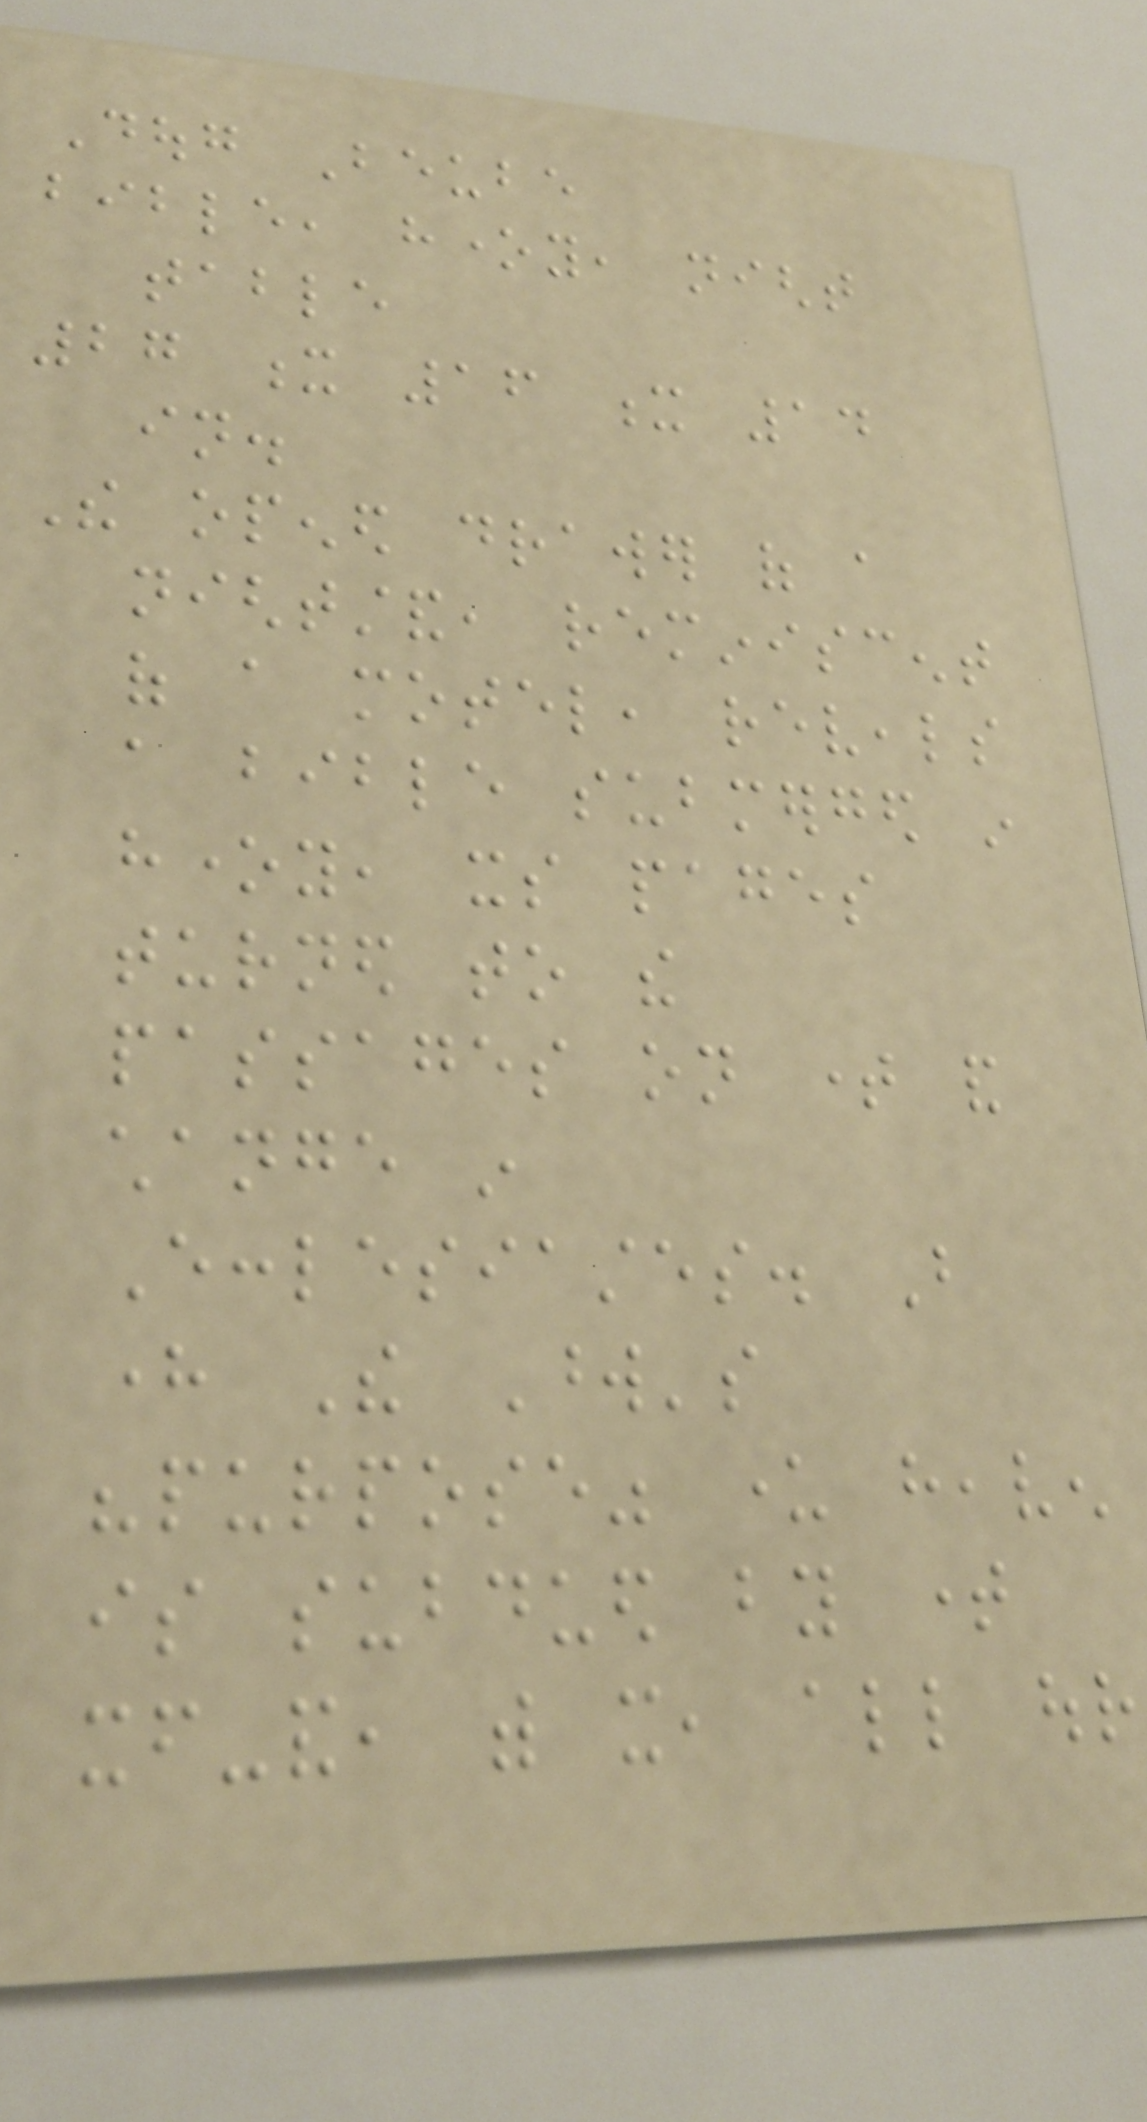Doug Beube
bible, honey, night
table
27 x 16 x 14
in.
The opened drawer of a
nightstand, reminiscent
of a motel, reveals
a bible submerged in
honey, its pages
turned to the
passages on time and
change in
Ecclesiastes. But
here The Word's
"purpose" under heaven
is subdued by time
itself-and, with it, all our
